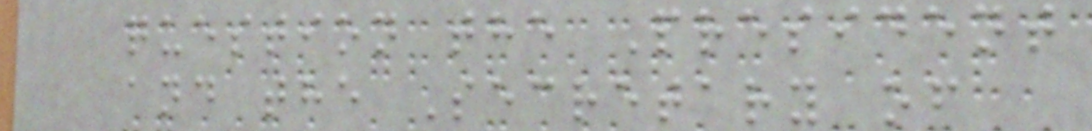question the President
and the Secretary of
